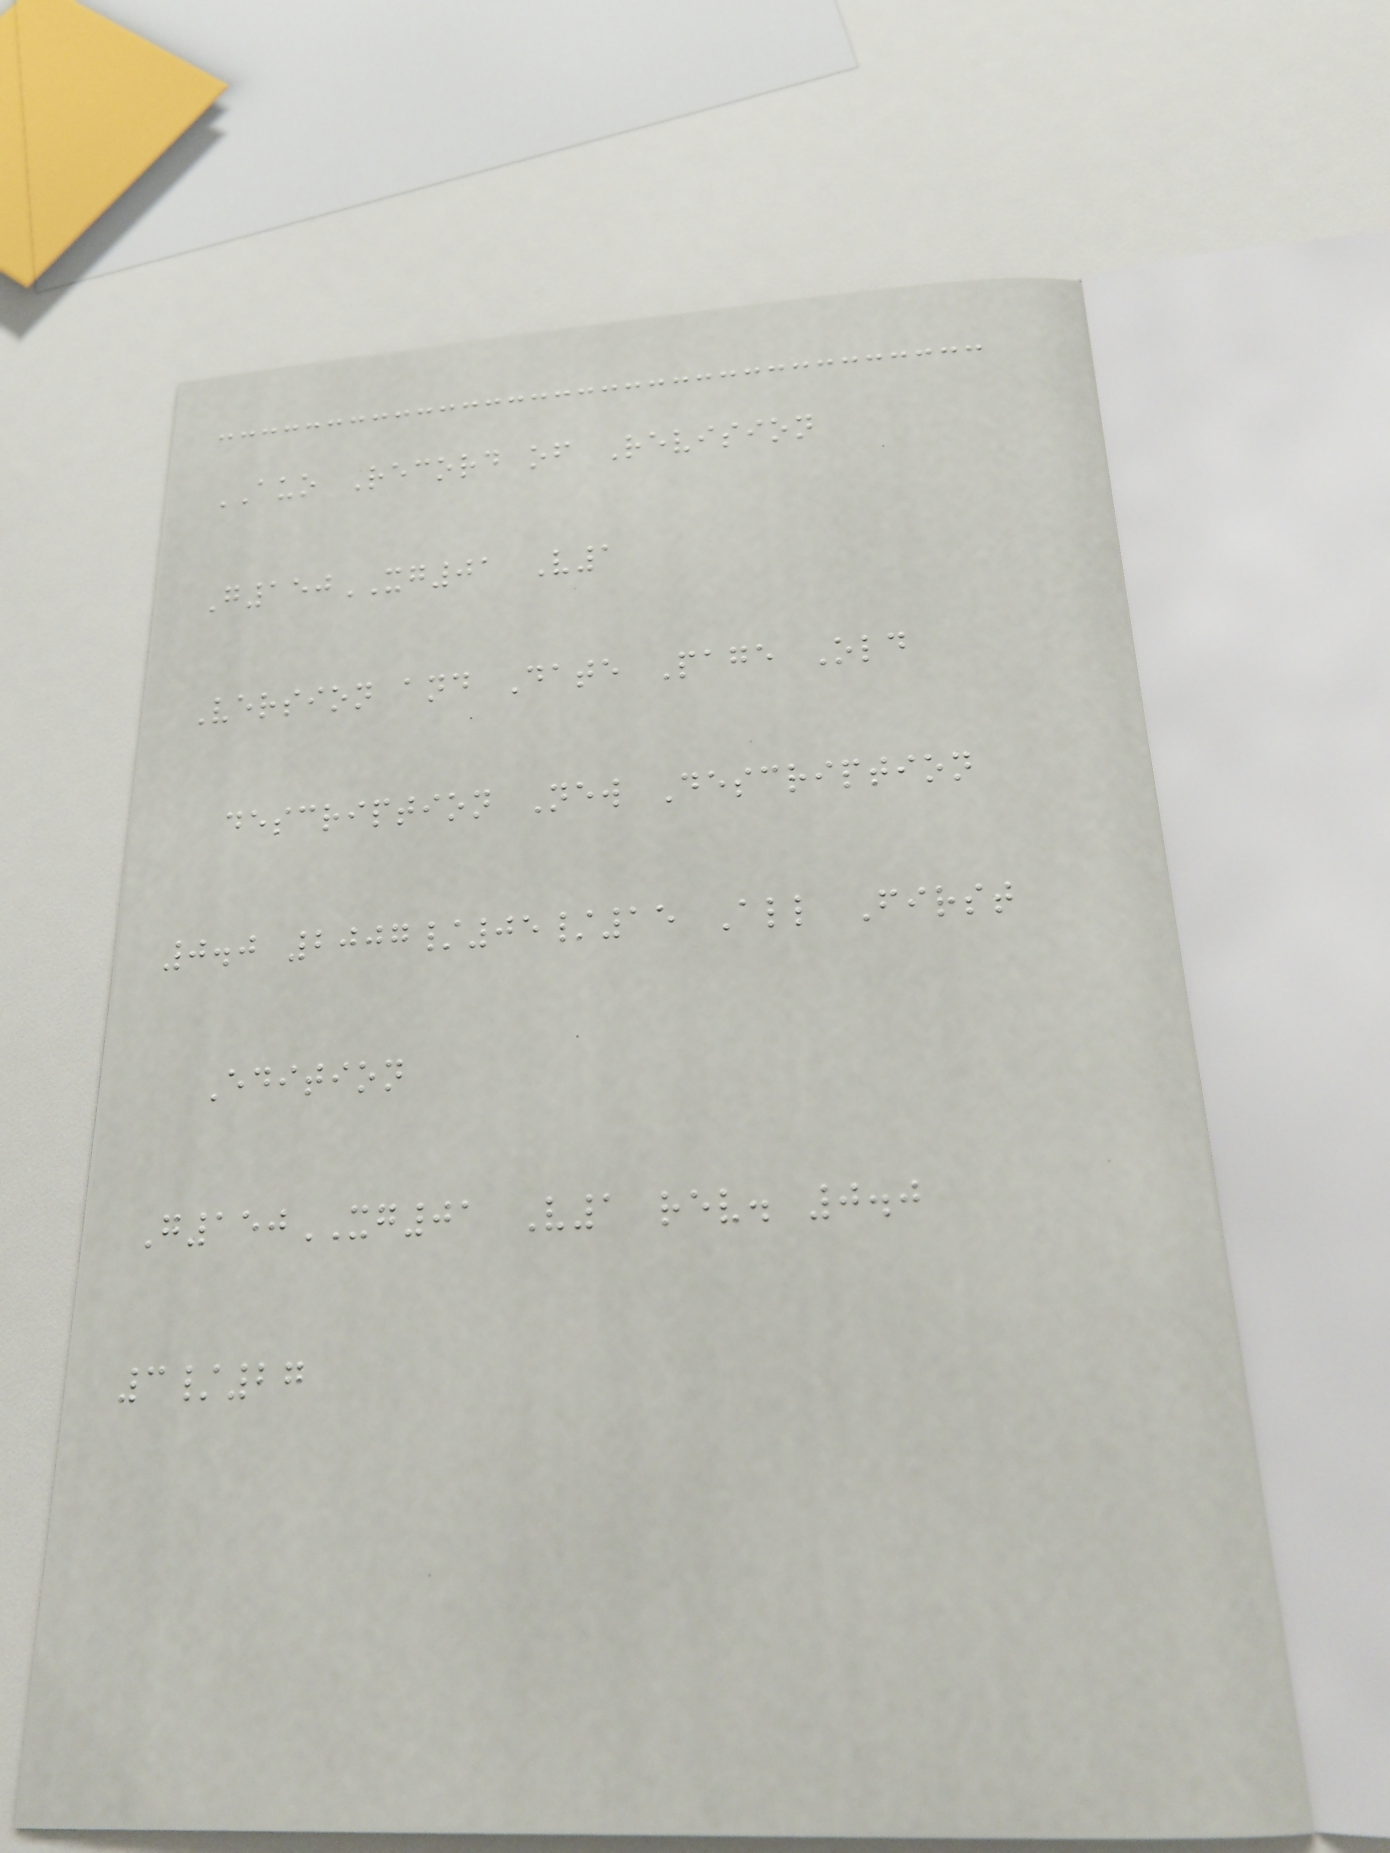AUO Record of Revision
G150XG01 V1
Version and Date Page Old
description New Description
0.0 2007/05/15 All First
Edition
G150XG01 V1 rev. 0.0
3/27
